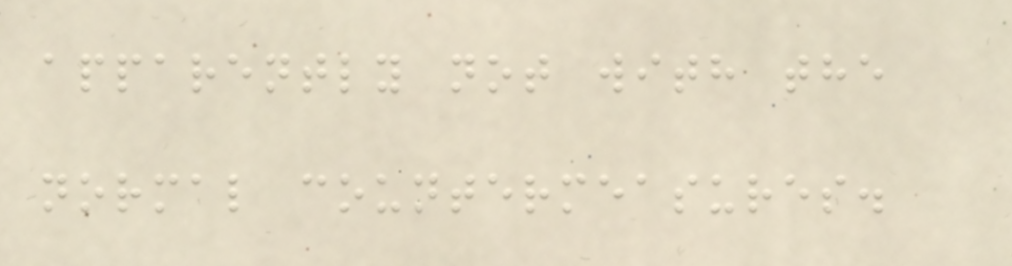apparently not with the
normal countermeasures.
